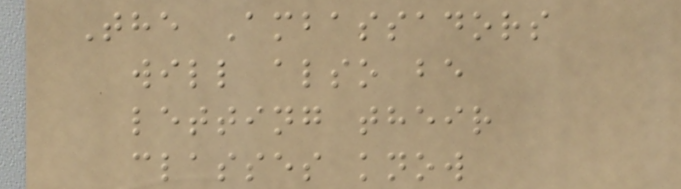The Ambassadors
will also be
letting their
classes know
